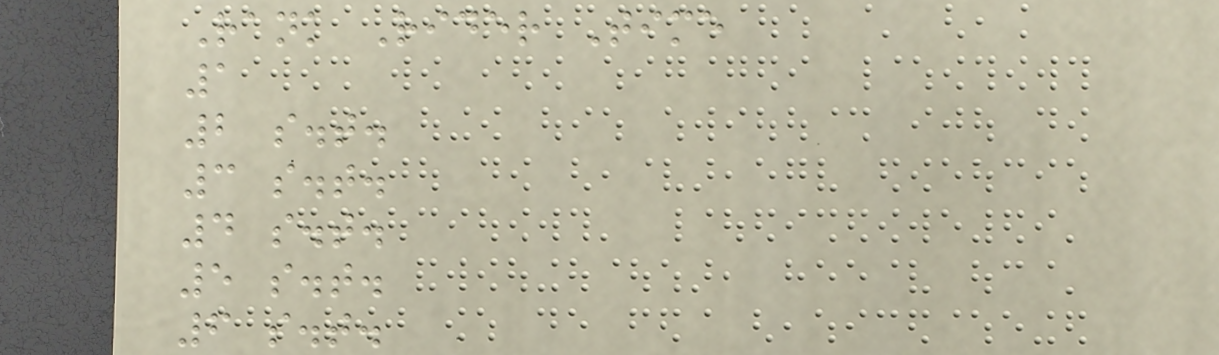Rank Rider Time
1
2 s.t.
3 s.t.
4 s.t.
5 s.t.
6 s.t.
